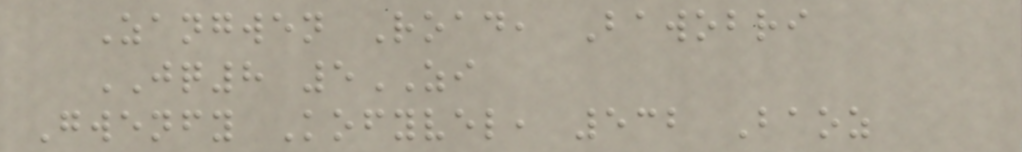Zangwen Road, Bawobri
JQ8 5ZI
Gwenfy Kofyvel, 532 Baoz
